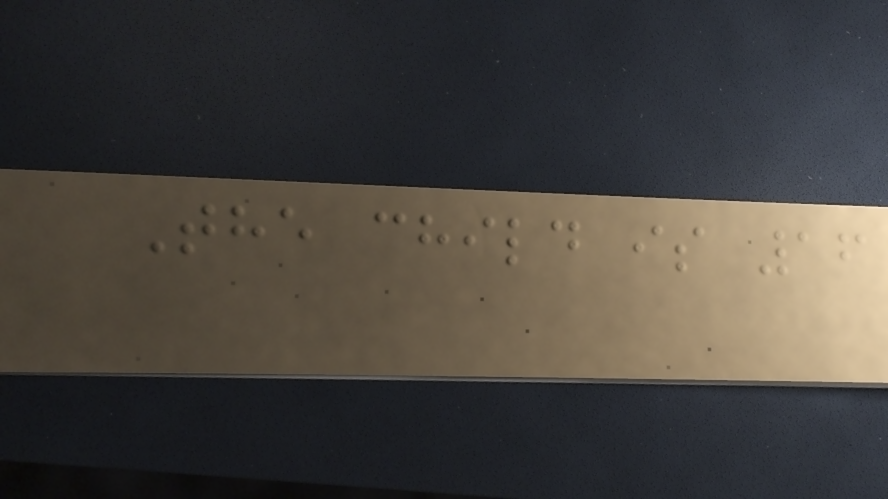The child is 16
